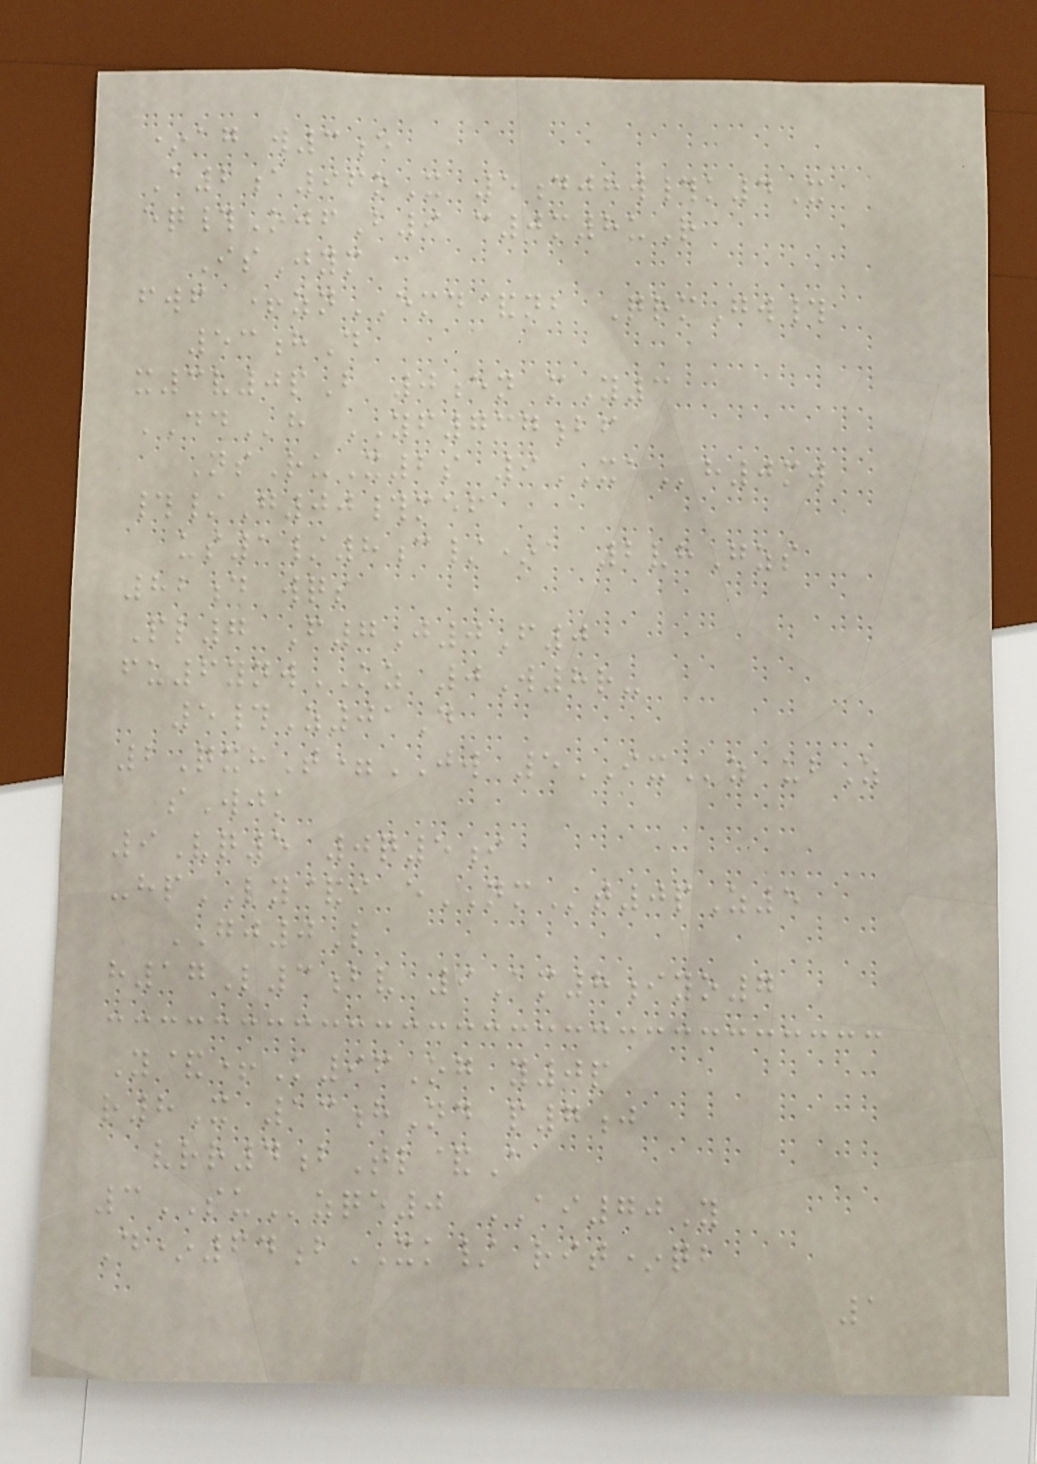*ag w3e
A2a96oX 5djhw#k4X
eq#OjfB9 c0m8uR
IsJym
fwf +znEMD&nb QrmGw#
53hD
x3v0pB 0en mY3
DDh YF737bf
NsRuX2s 9XAh0mw
#/G00#mef
us1/8c/*a 2vhGzs
82d wqs
Pl7 F7J0F0
fu6ynwKZ 0W8r-
5#Z01D
2QxhT=JW 5IXz ubZ
sWjk
9Vq5 0q5i
-hpLY&i eNMt0pZ5
GJ0L
h17L3bv 9Am8iyo7
Y&+K96Og y0p
r8X 13hNd p7j
vrr4bTl&A
3SUzqe0 AI70Y
D*64bXK/ rit*qb
1
